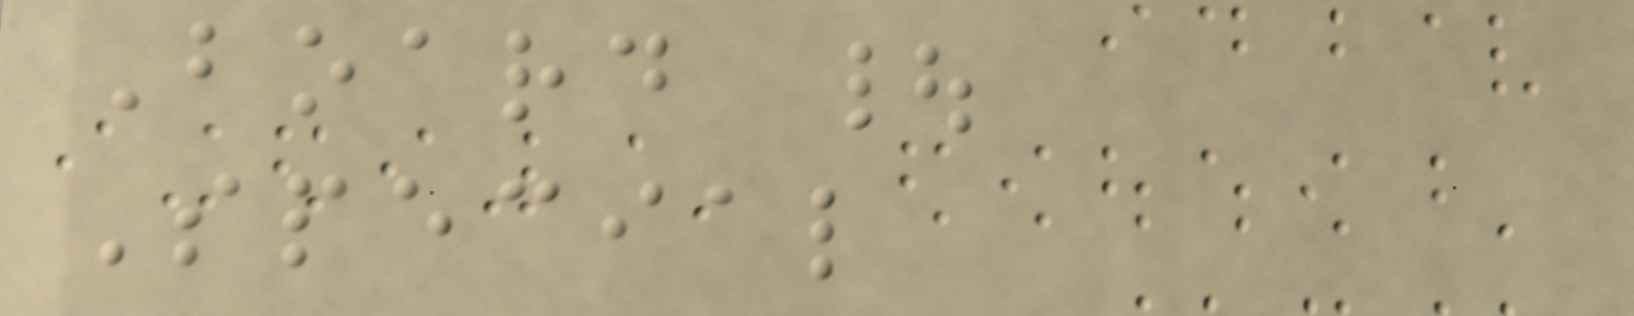Board |
Special
